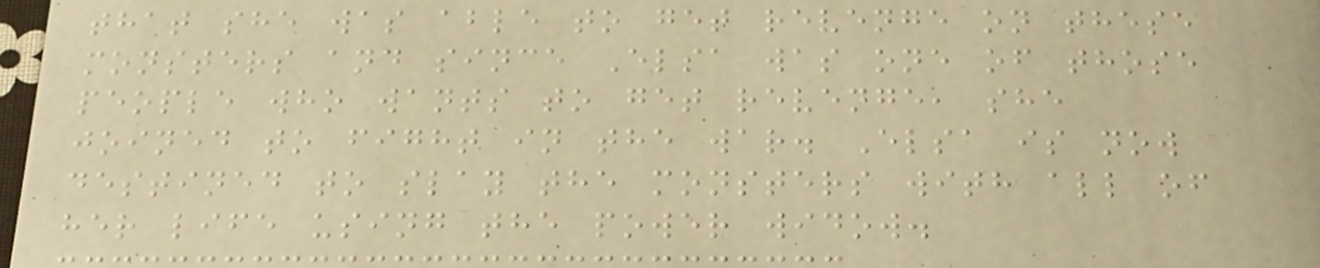that she was able to get revenge on these
monsters and since Elsa was one of those
people who wants to get revenge, she
joined to fight in the war. Elsa is now
destined to slay the monsters with all of
her life using the power widow.
